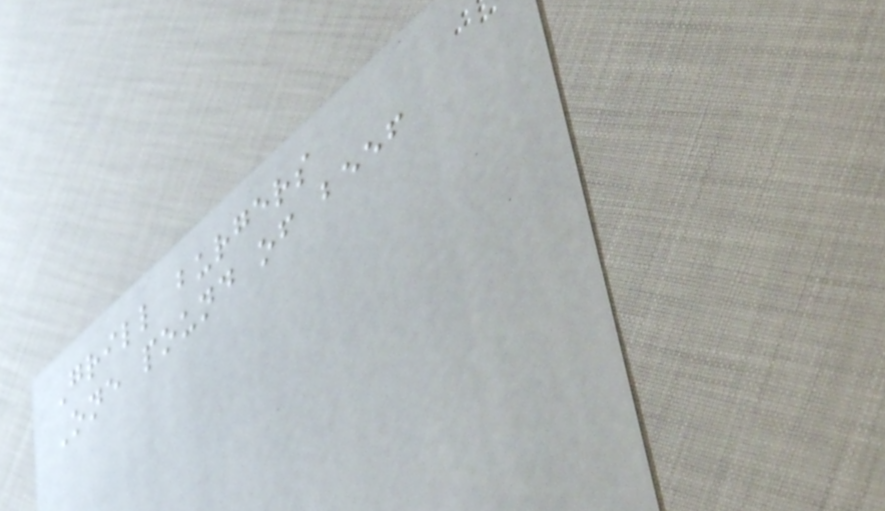Grill burgers
One pound of beef
